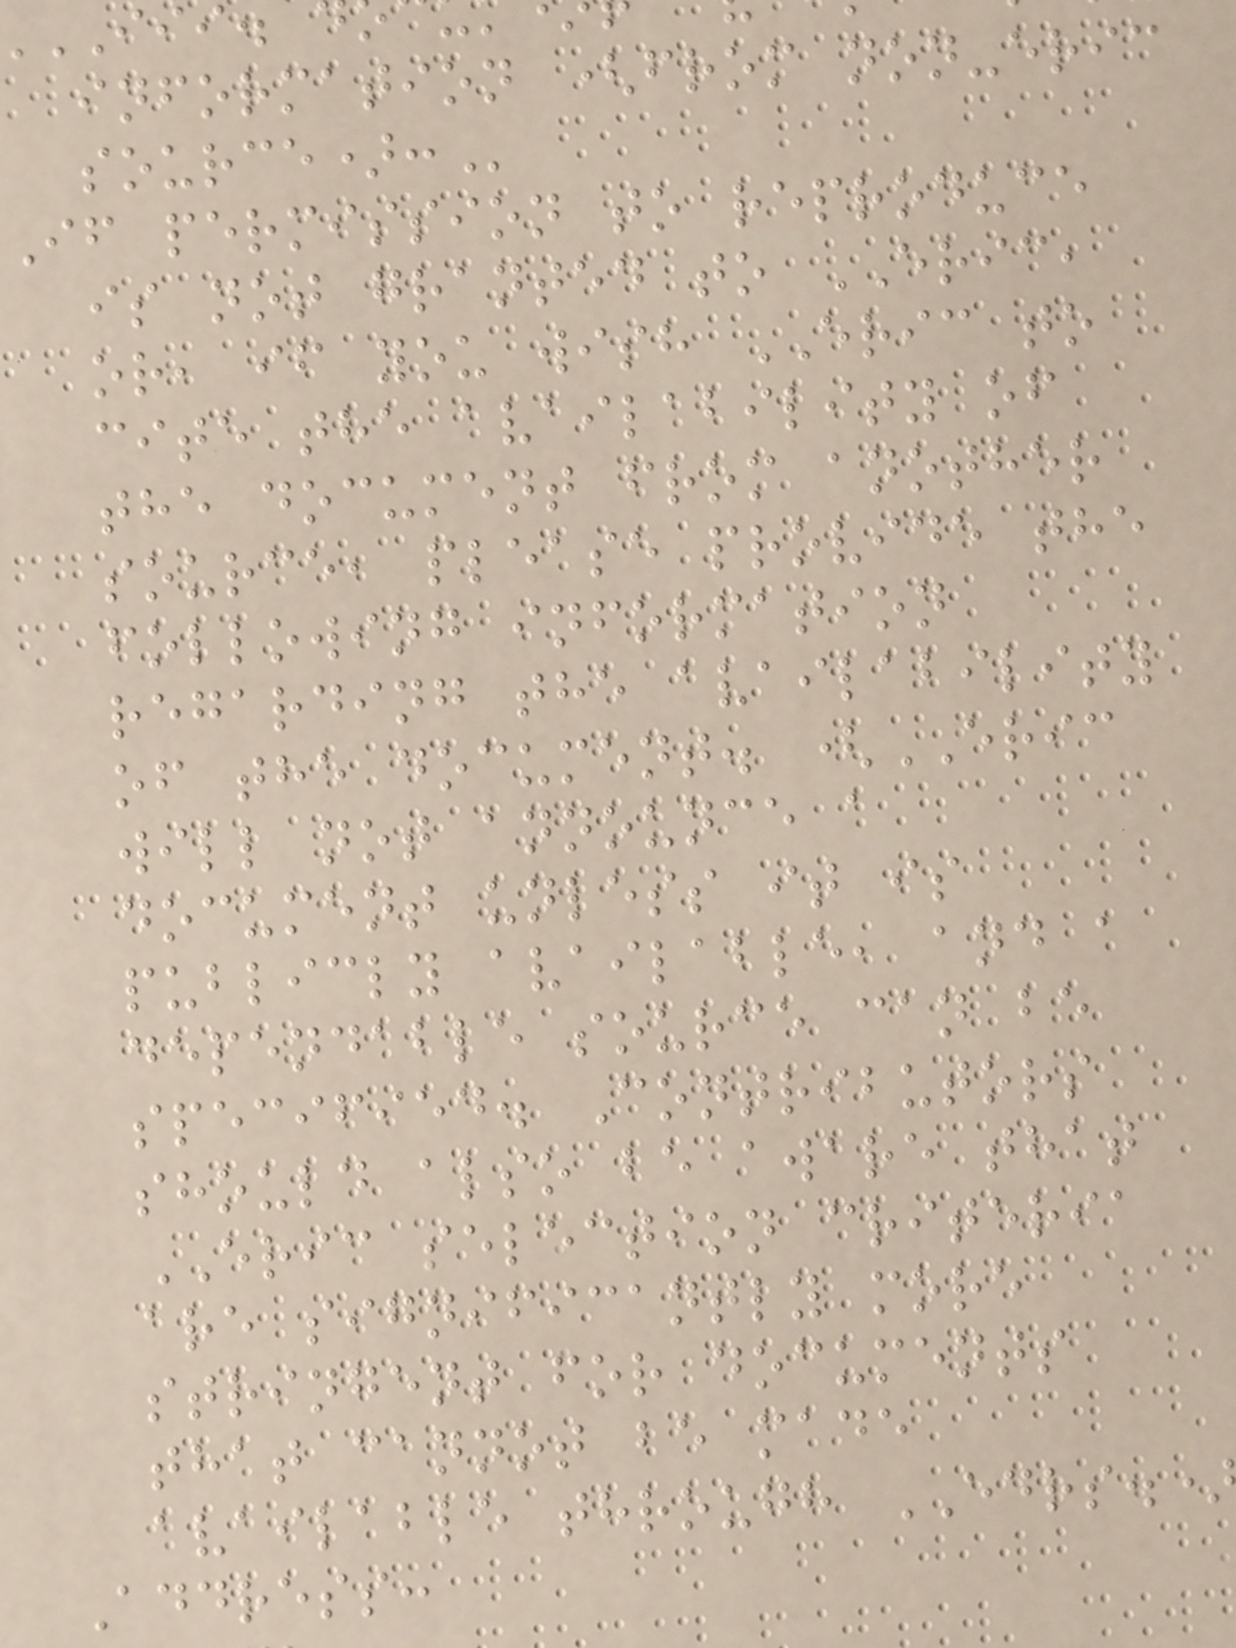information (from non-eric
If permission to reproduce
is not granted to ERIC,
or, if you wish ERIC to
cite the availability of
the document from another
source, please provide the
following information
regarding the availability
of the document. (ERIC
will not announce a
document unless it is
publicly available, and a
dependable source can be
specified. Contributors
should also be aware that
ERIC selection criteria
are significantly more
stringent for documents
that cannot be made
available through EDRS.
Address:
